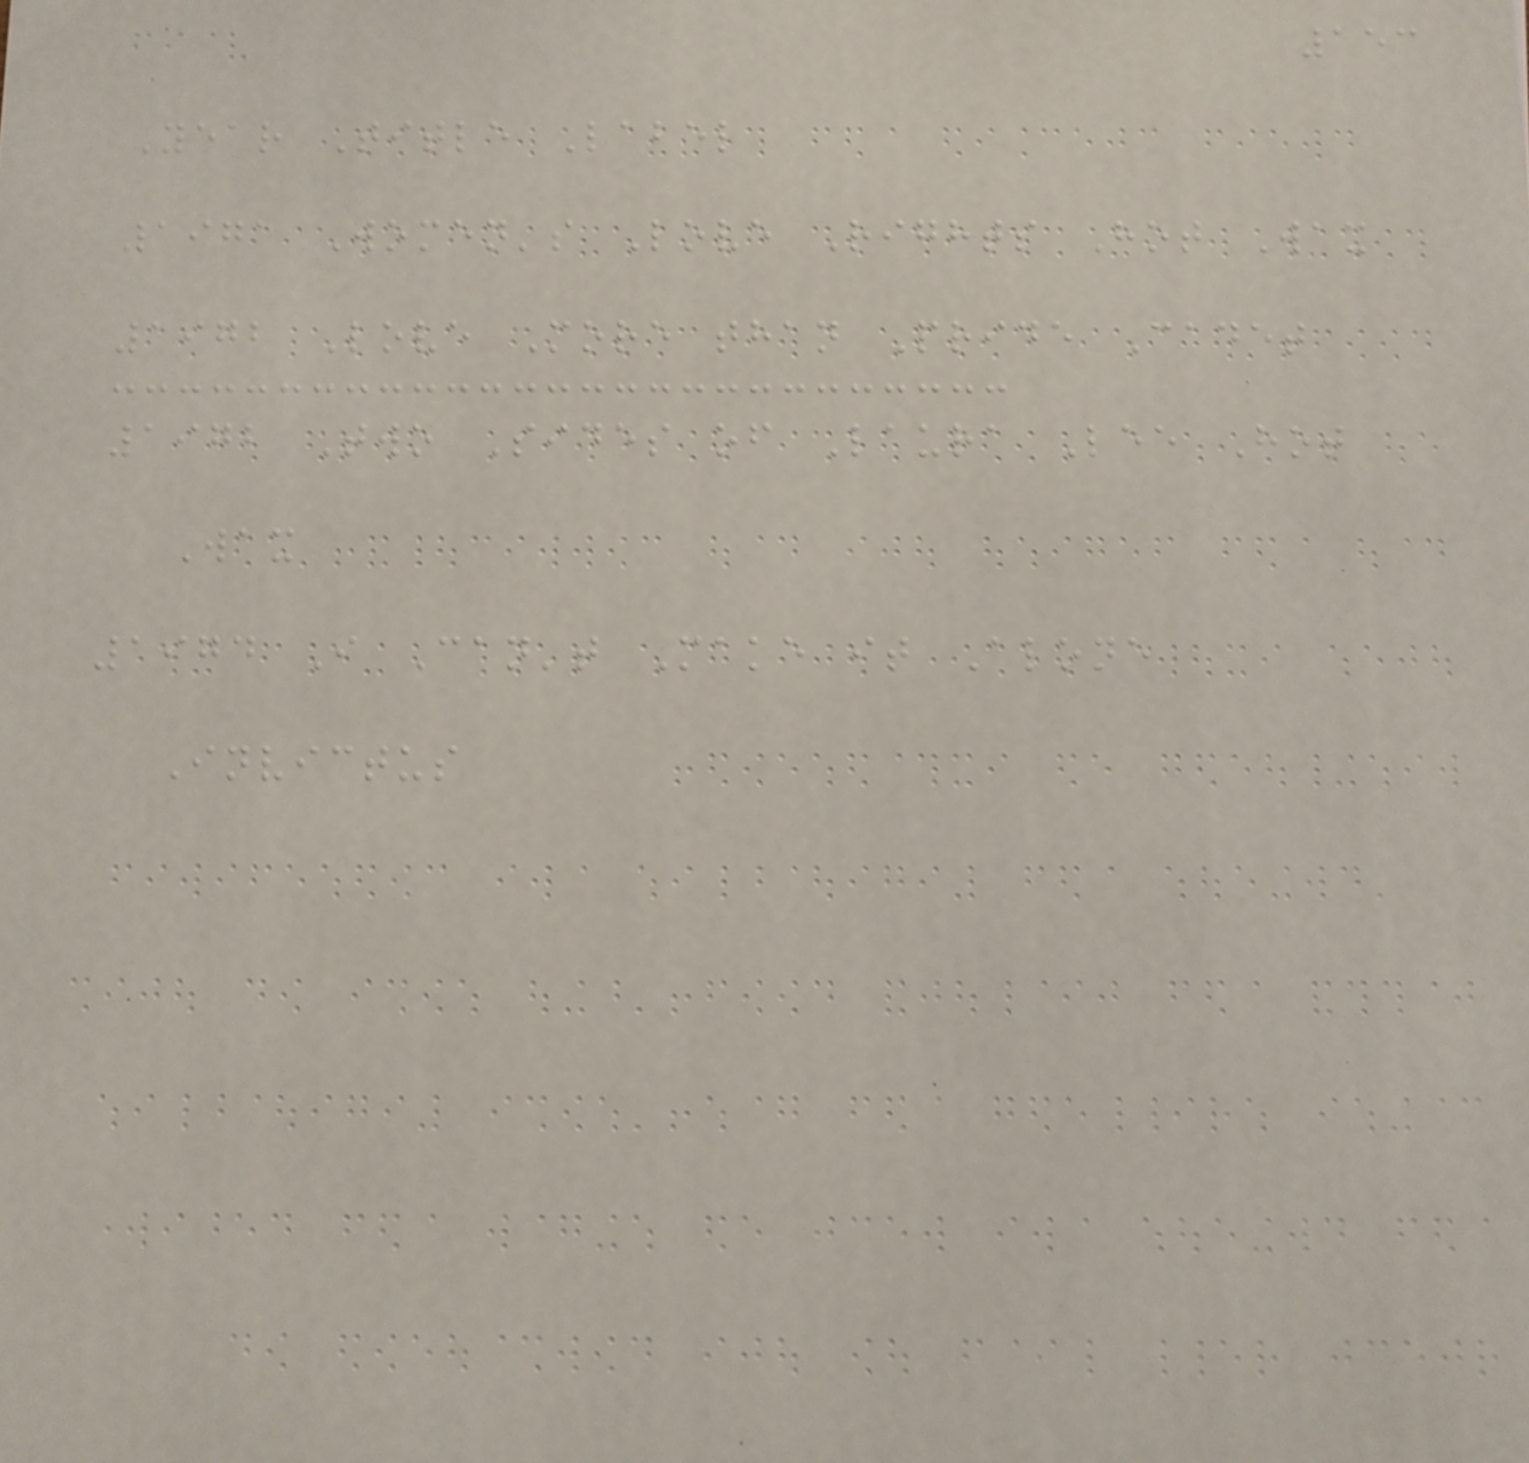153
Year Title Label
1971 Women's Love Rights Hot Wax
1972 Love More than Pride Cadet
1972 Two Sides of Laura Lee Hot
Wax
1974 I Can't Make it Alone
Invictus
